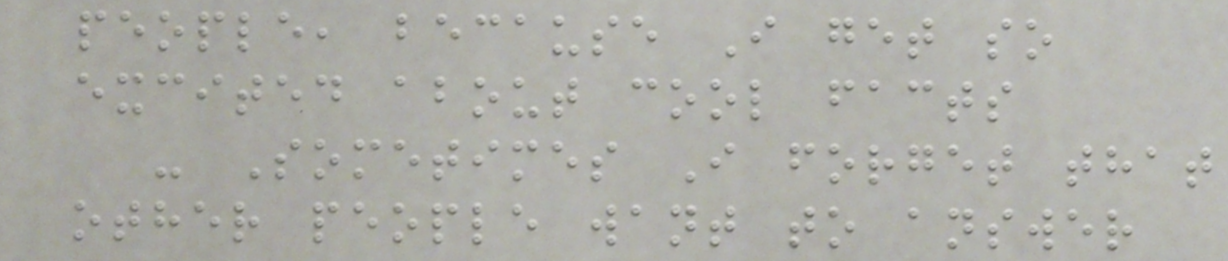people, because I get so
excited about cool facts
- Sometimes I forget that
other people want to answer
